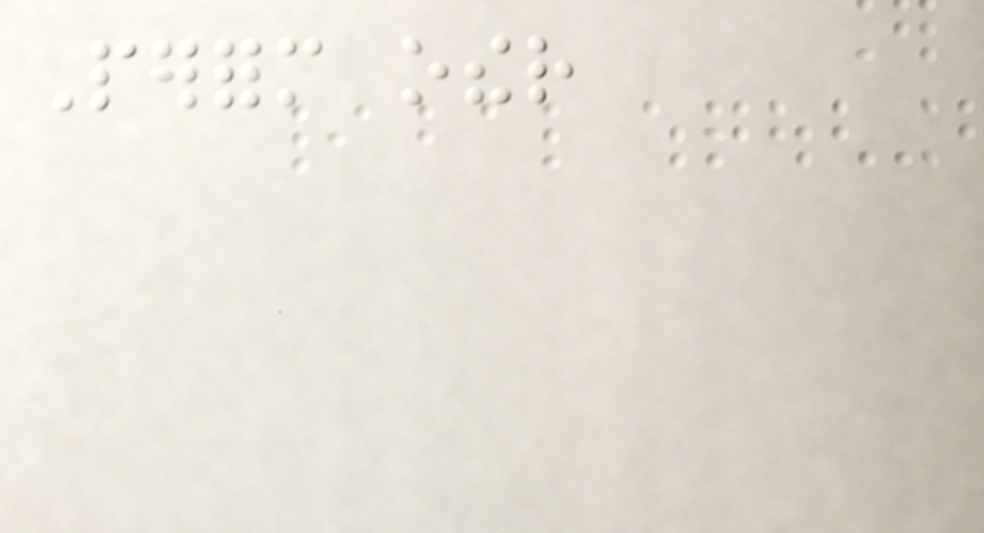Perform other
